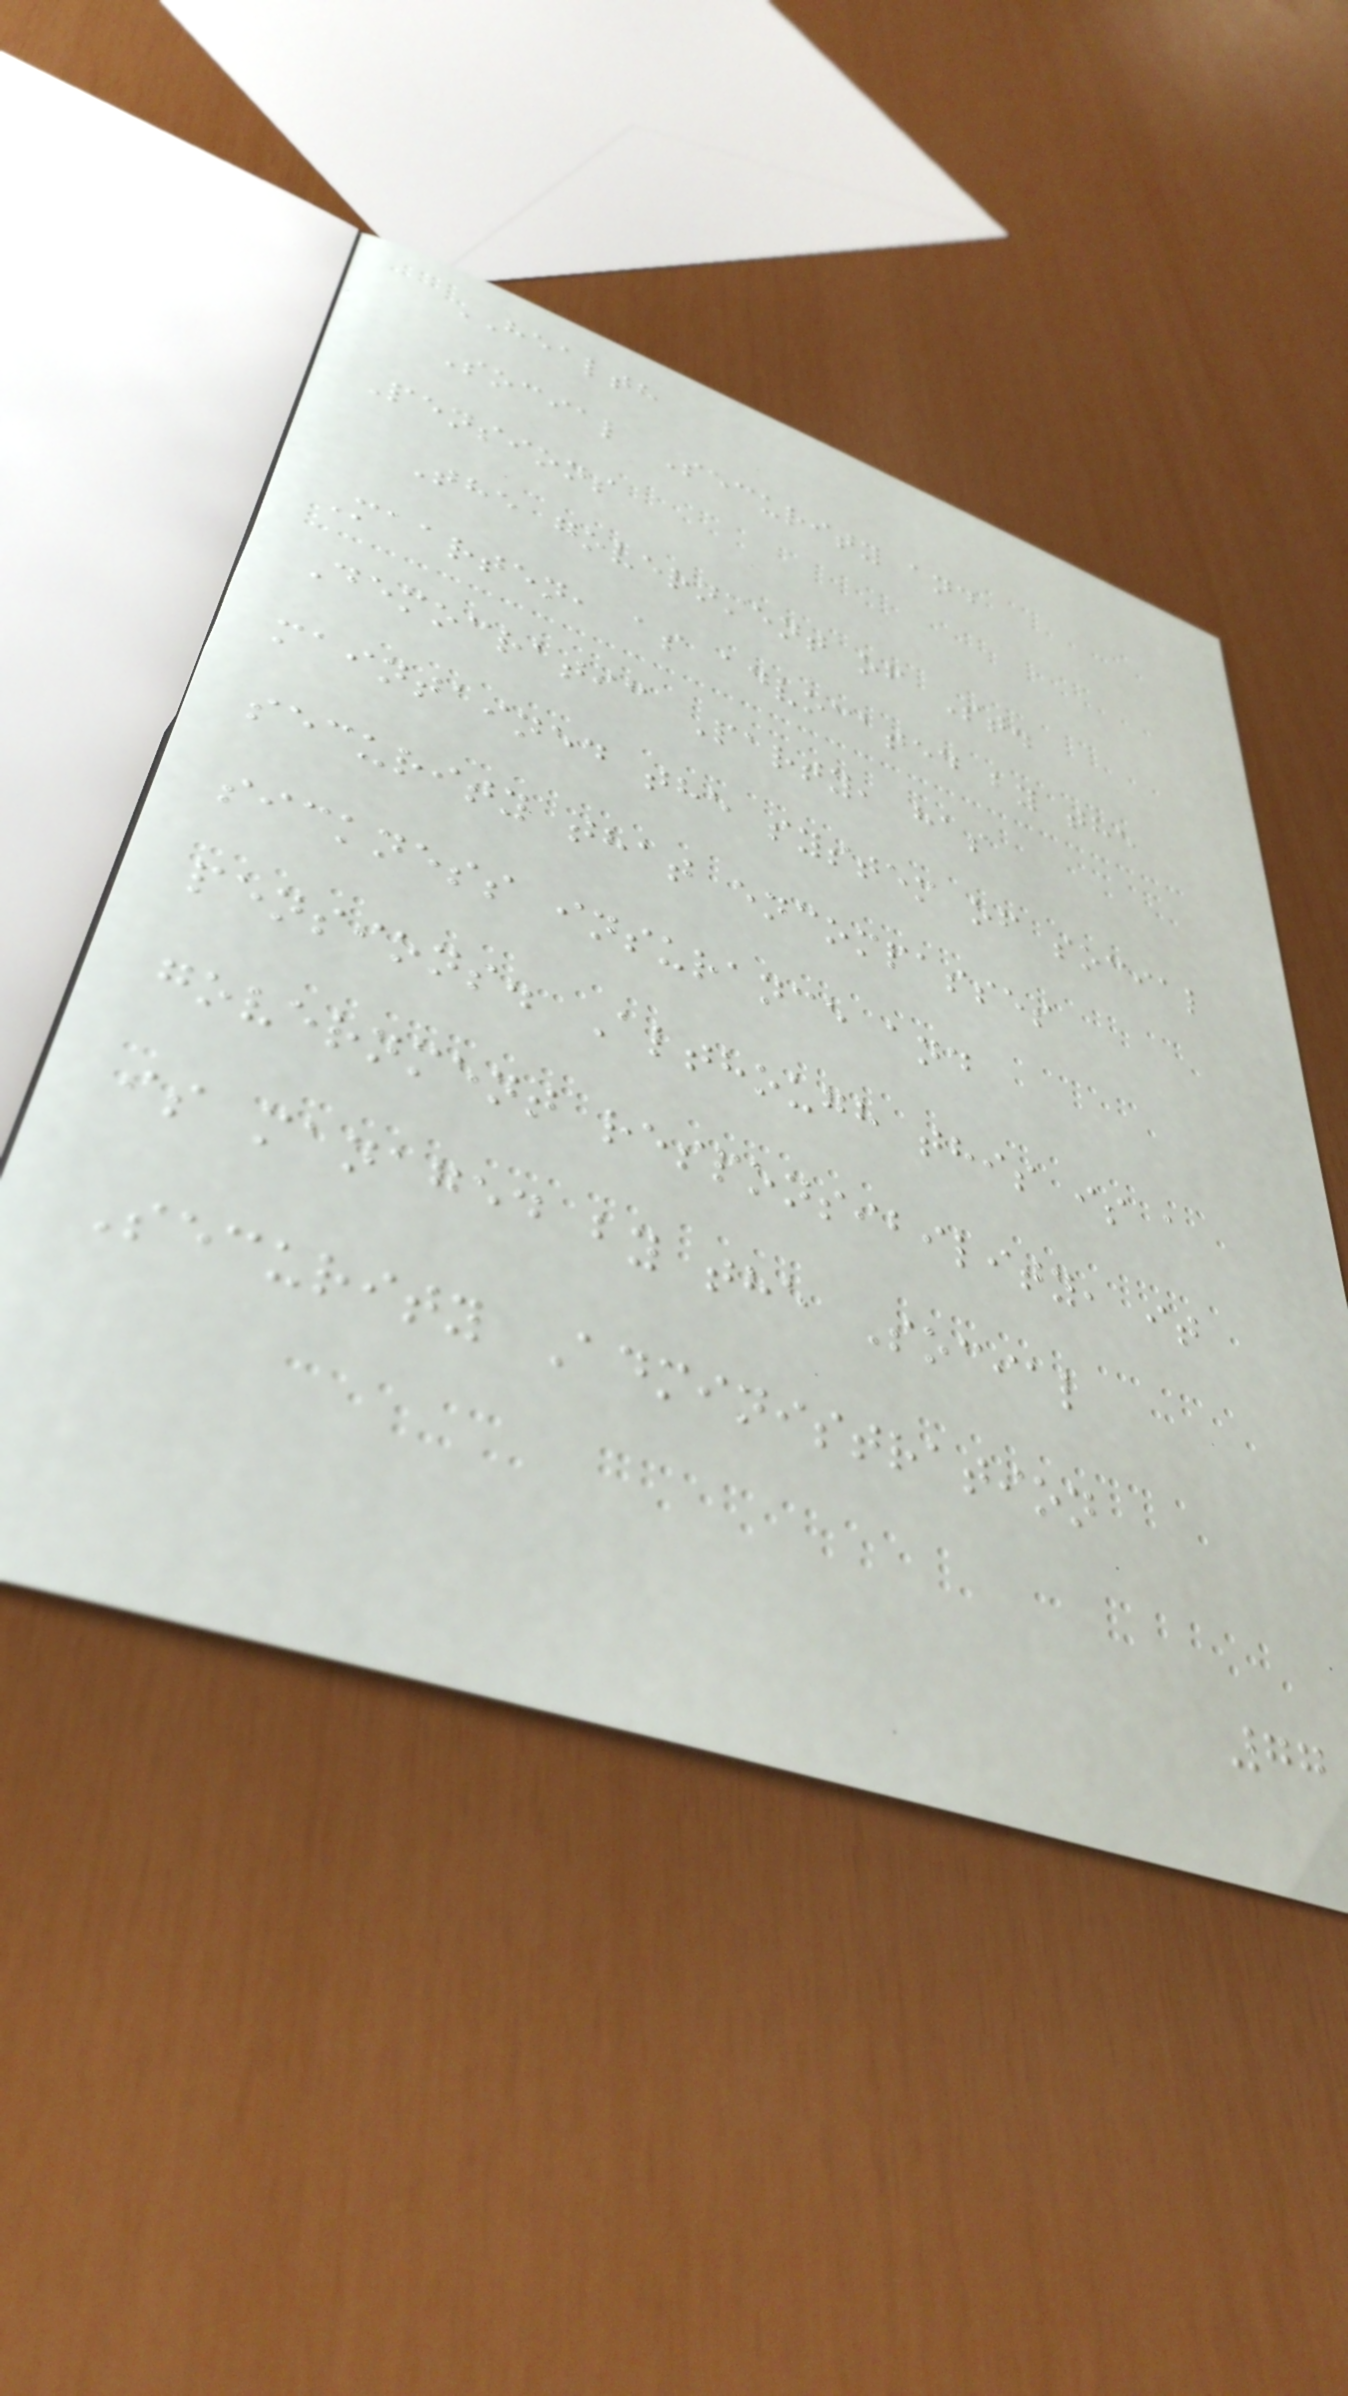HEALTH
Social Security and
Pensions
The government of St.
Maarten, as advocated by the
Democratic Party, has
maintained the system of social
security that encompasses
sickness insurance and
pensions. Although this is a
government responsibility, it
is managed by the Social
Security Administration
77
